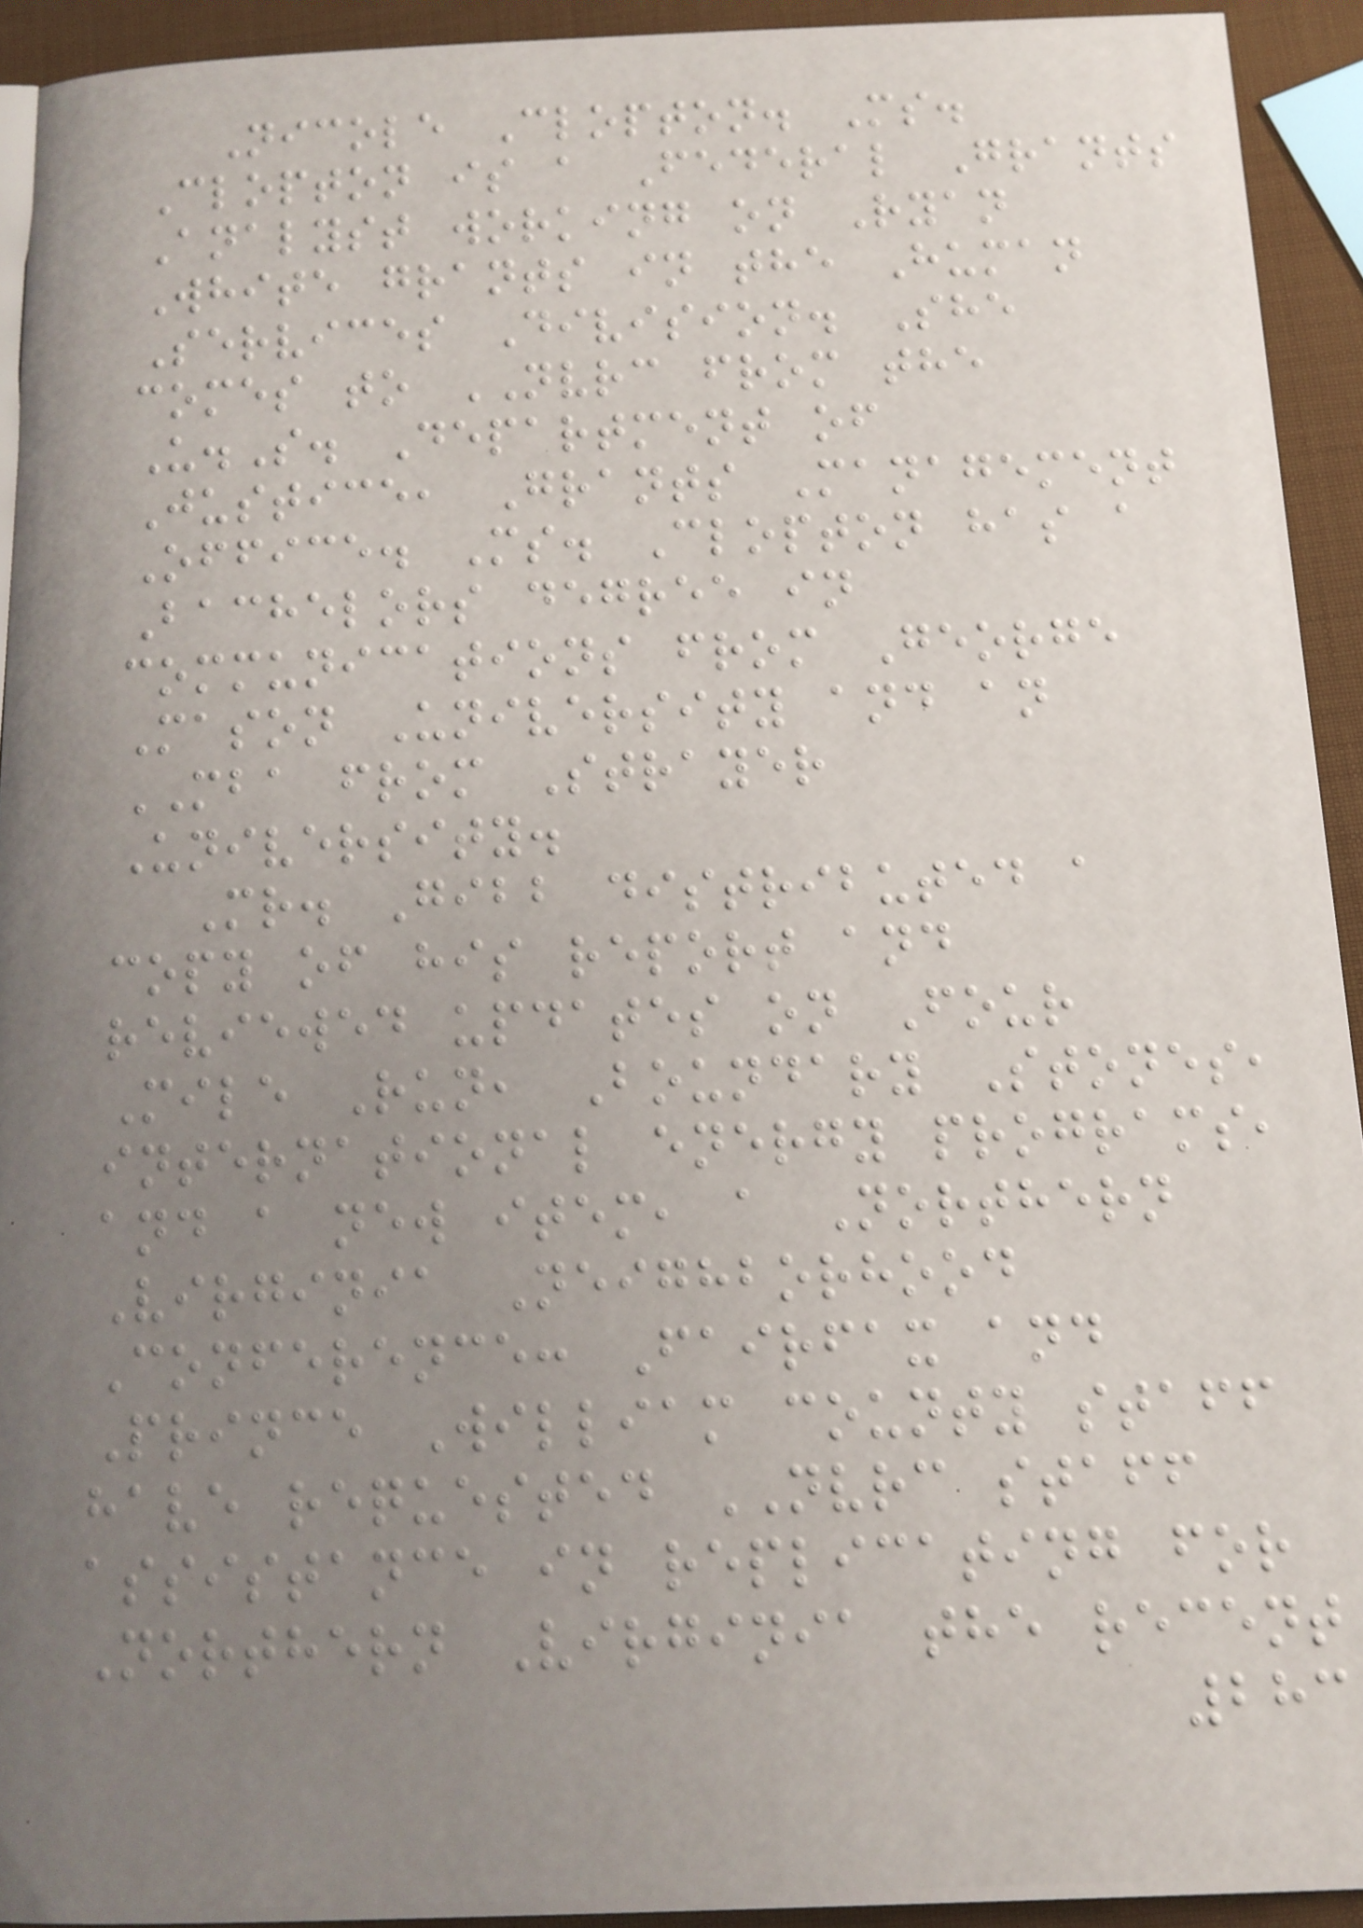Nicole Clopton. Ms.
Clopton is a Federal Grants
Analyst working on Ryan
White grants in the Human
Services Division. She
comes to NVRC from the
U.S. Department of
Justice, Grants Management
Office. Ms. Clopton has a
Bachelors degree in
communications from George
Mason University and an
MBA from Strayer
University.
Mr. Gibb distributed a
copy of his report and
reviewed updates on Four
Mile Run, Boundary Stones,
international energy programs,
and a new item, a Northern
Virginia Neighborhood
Conference: Fairfax and
Prince William county staff
have requested NVRC staff
assistance in replicating for
Northern Virginia the recent
283
